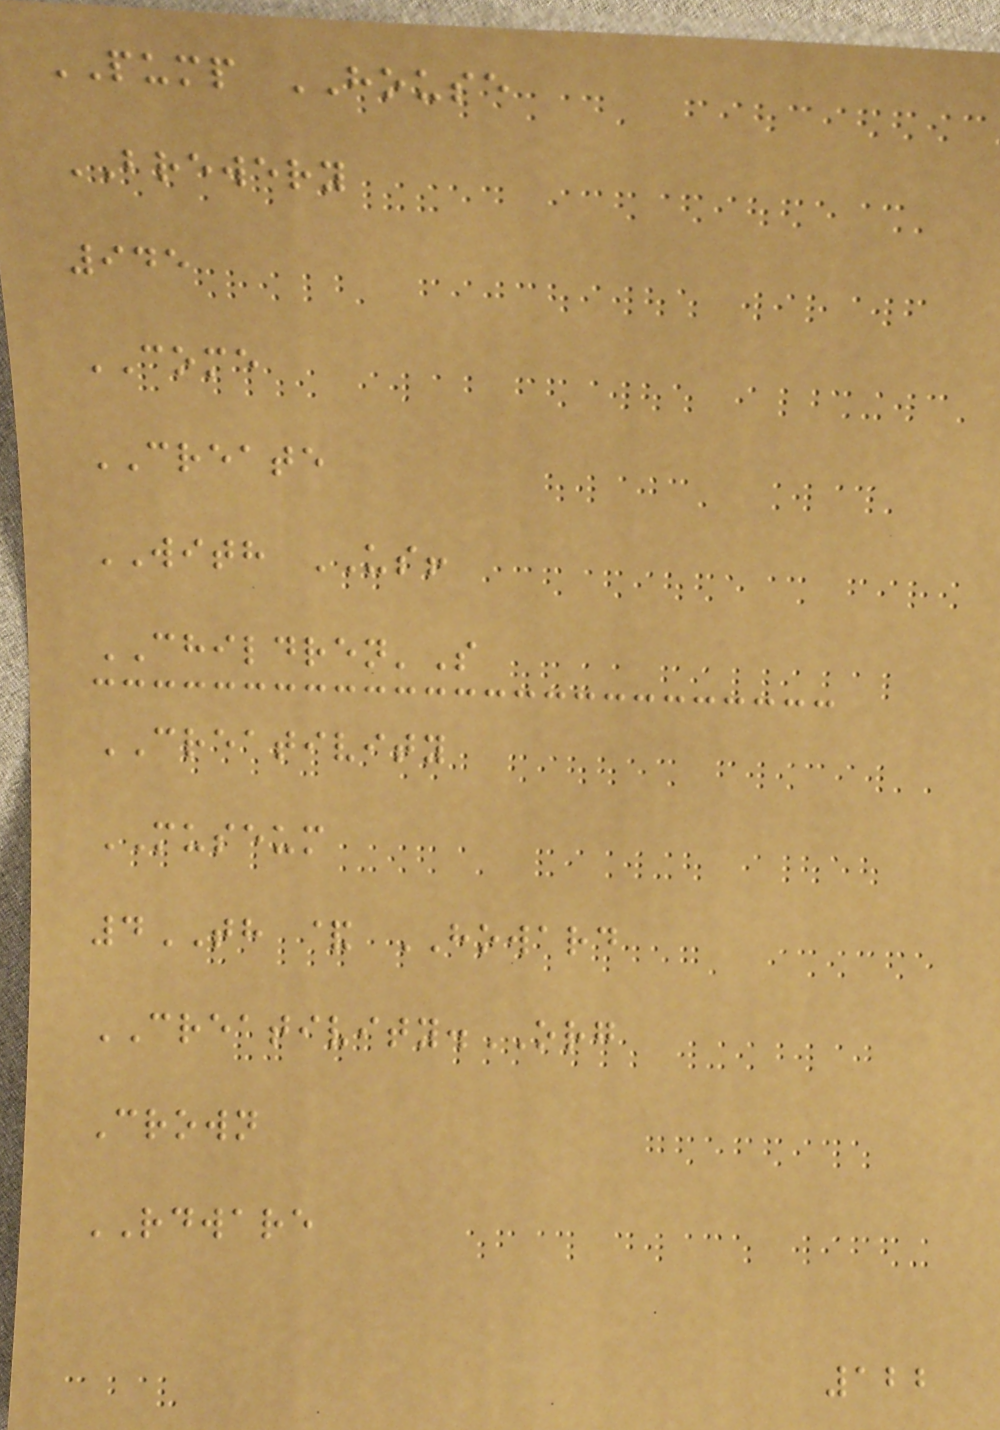PUMP HOUSE
BREWERY
945
COME
CREATE
WITH US!
CHILDREN'S
CREATIVITY
MUSEUM
4TH & HOWARD
CREATIVITY.ORG
Crown
RDWARE
122
